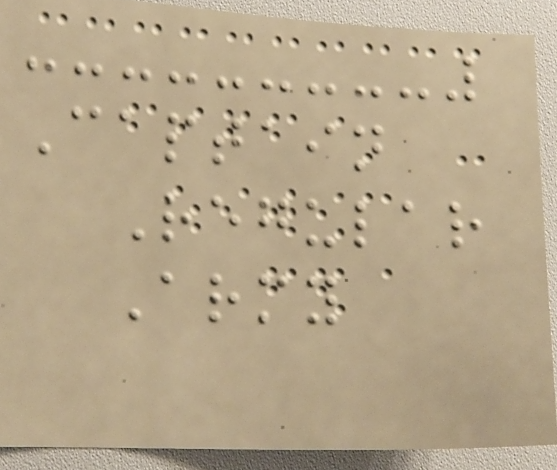Captain
Regular
Army
